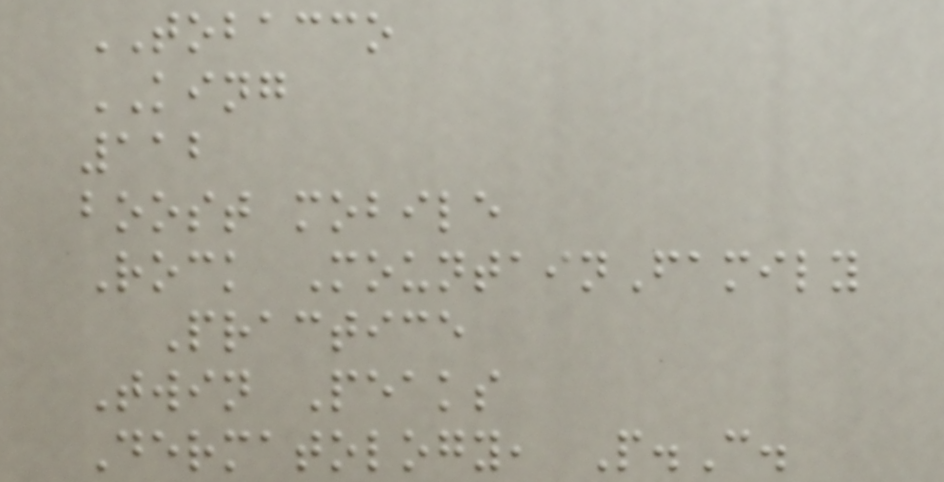TOBACCO
KING
112
boost mobile
Rock MountainFamily
Practice
Twin Peaks
Dermatology, P.C.
